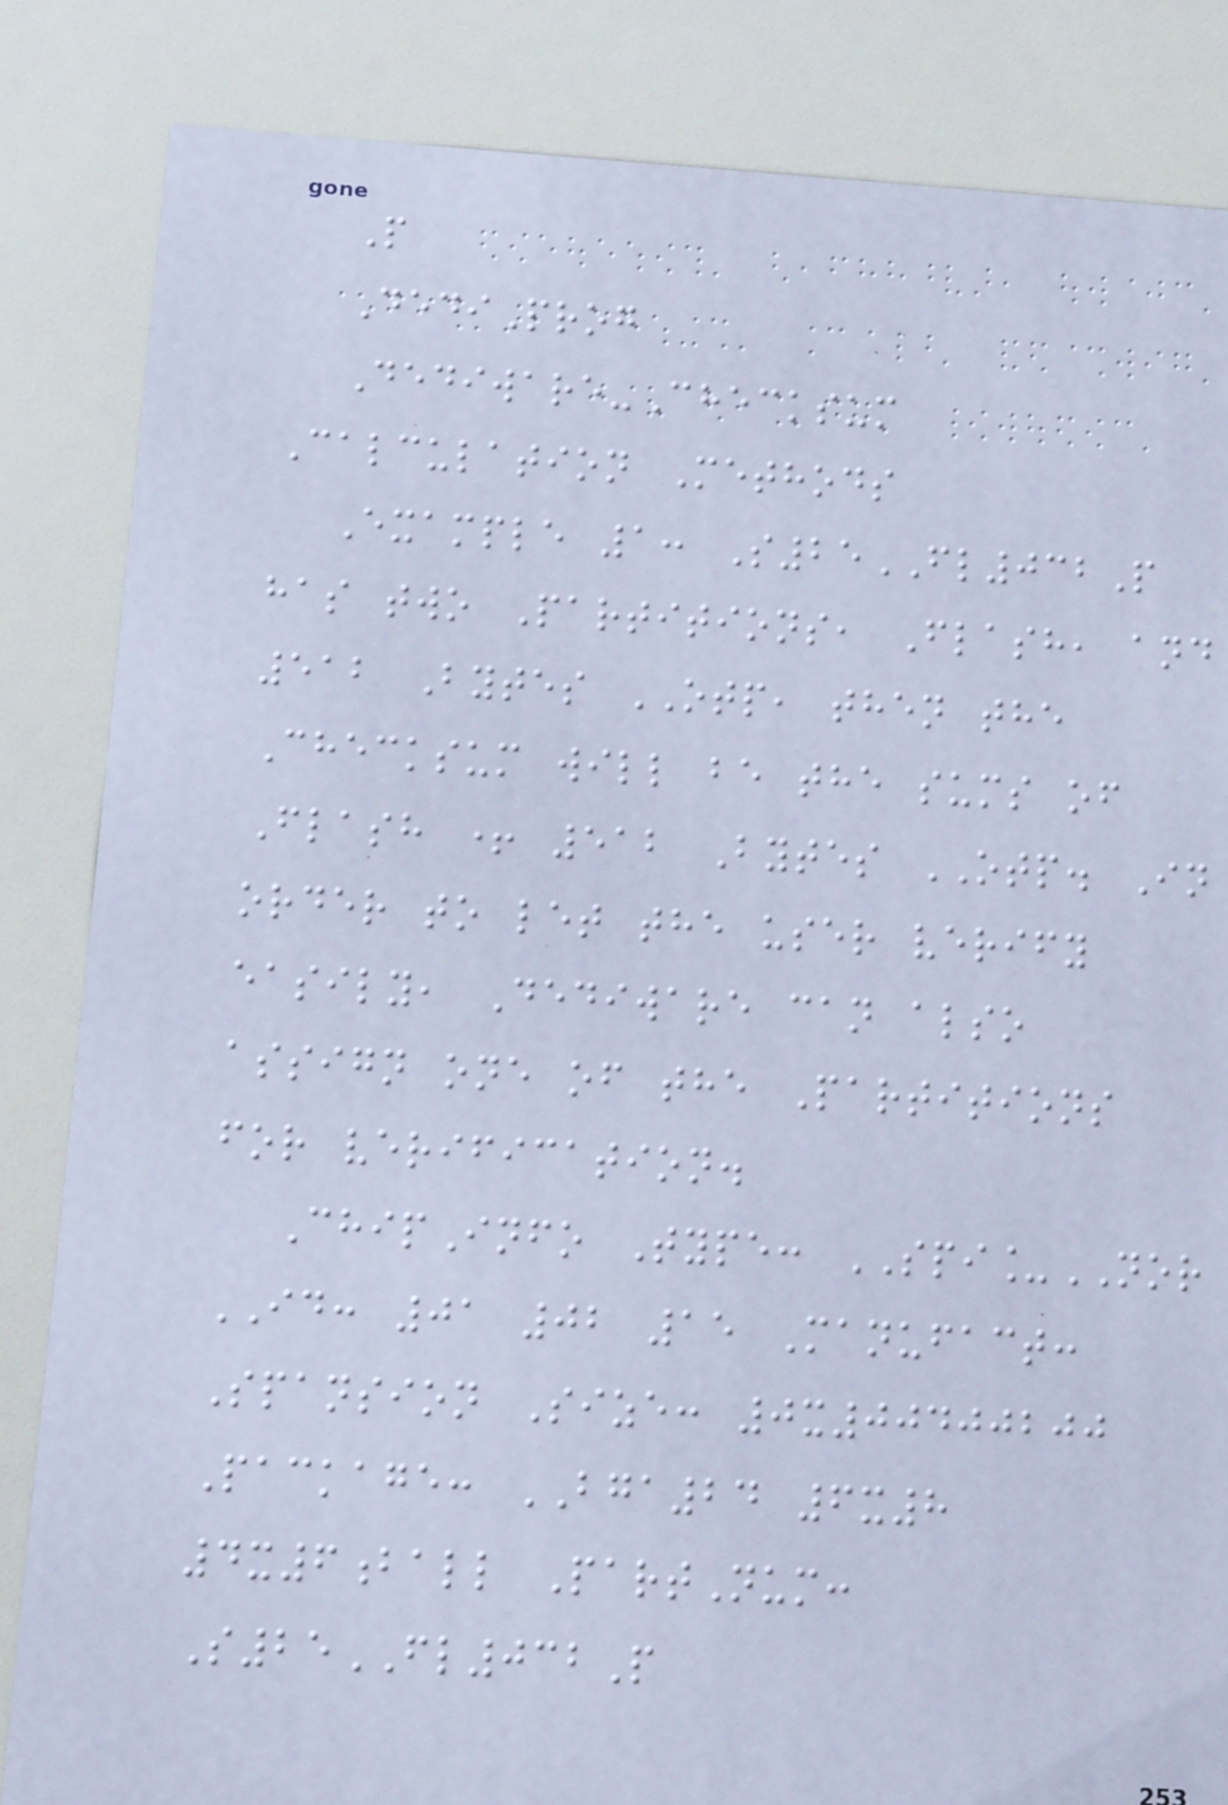P
DediProg
Dediware-Checksum
Calculation Methods
Example 1: S25FL032P
has two Partitions, Flash, and
512 Bytes OTP, then the
Checksum will be the sums of
Flash + 512 Bytes OTP. In
order to let the user verify
easily, Dediware can also
assign one of the Partitions
for verification.
ChipInfo Type: SPI_NOR
ID: 01 02 15 Manufact:
Spansion Size: 0x00400200
Package: BGA24 6x8
4x6ball PartNum:
S25FL032P
